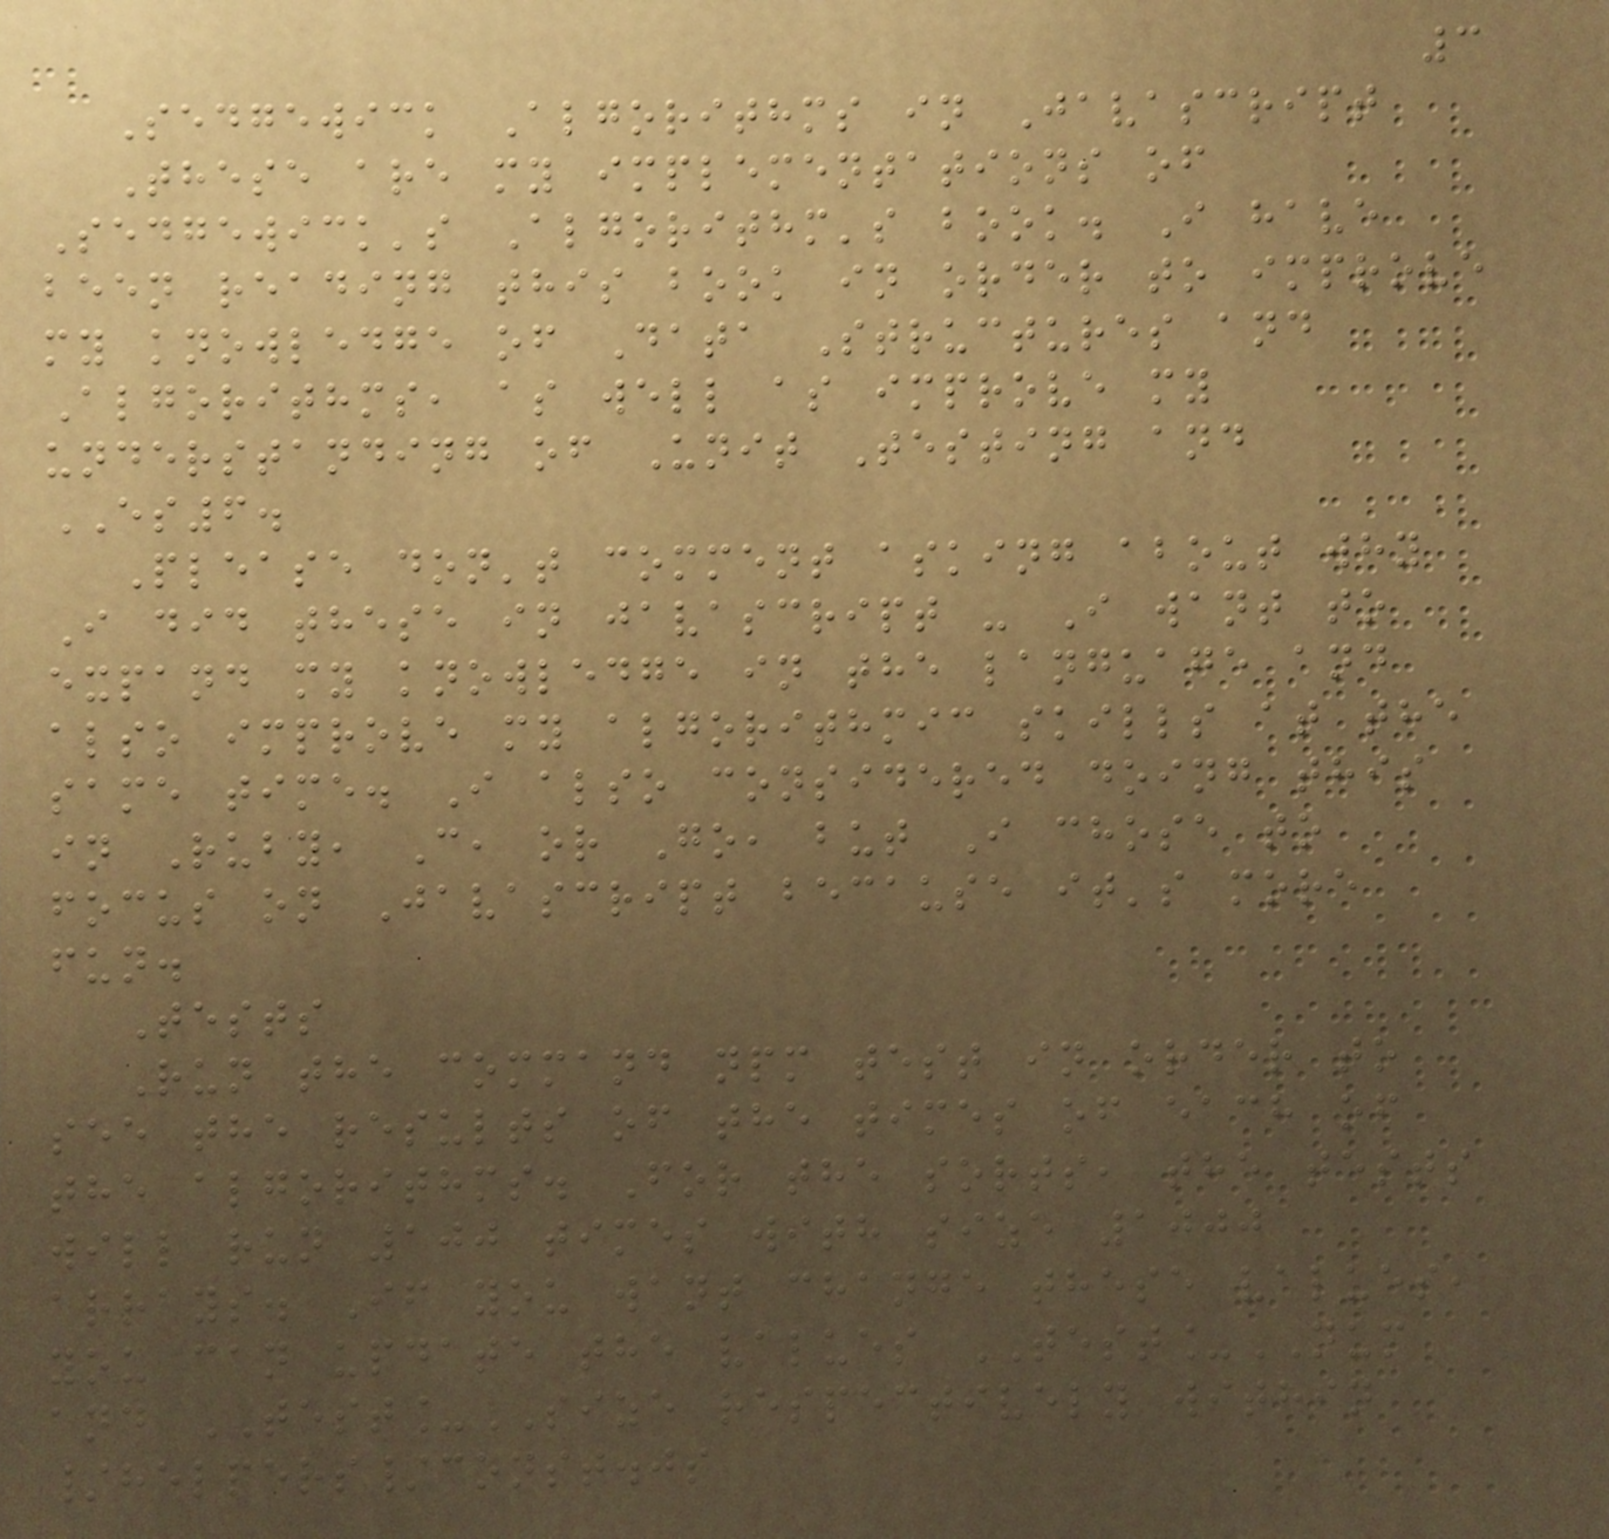3
Sedgewick Algorithms in Javascript
These are my implementations of
Sedgewick's Algorithm's book. I have
been reading this book in order to improve
my knowledge of Data Structures and
Algorithms, as well as improve my
understanding of Unit Testing and
ES6.
Please don't comment asking about why
I did these in javascript - I want to
expand my knowledge in the language and
also improve my algorithmic skills at the
same time. I also considered doing this
in Ruby, C, or Go, but I chose to
focus on Javascript because it's more
fun.
Tests
Run the command npm test in order to
see the results of the times of each of
the algorithms. For the sorts, the tests
will run 100 times with size 1000
arrays. If you want change these values,
you can update the values TEST_NUM
and TEST_SIZE respectively within
/helpers/const.js
